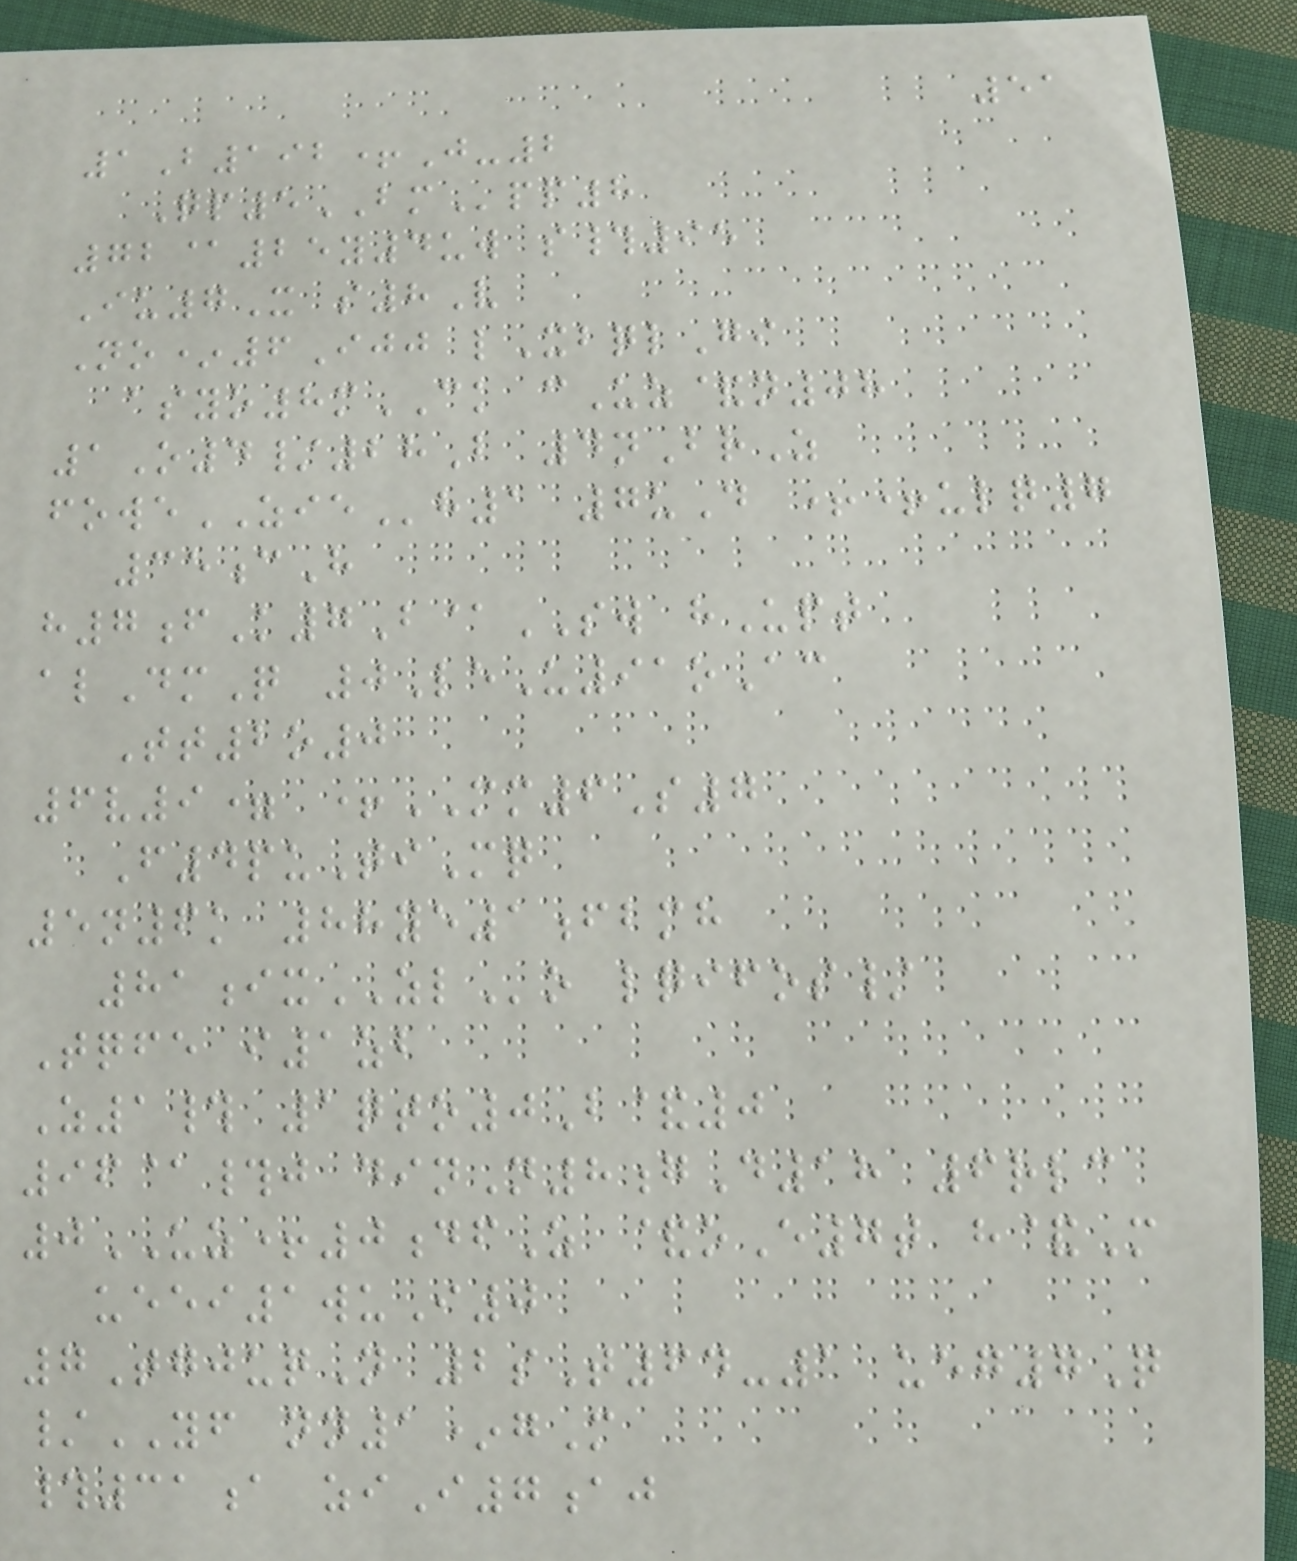51
1B192+J-2
Qp5BMpp8
72@25y4uw s#95
Iu7X s8V
No*6Ijj lXbqlGi
asyo8mCK cUz&n08
1O4/28B 4nBrZ
foweZIEh1 7uD ++ulq7
35cH
h7fK7B@SW hUpt
alDmQ 0LeU91oAc
Tt2o0
6v9= +MM6S7
F4puTiMq
5n6k 88ye1fbmh
81ixZLo lqifos/
Tqfe i1zb
Z1# 1qto0B&0
96@#j dinN8gD18 6rlc
0UZ+0dfZ &oE7t h&M
ueei1wuI0
7TgjuqN 2sT64-1 ueg7Q
/YF nn1*gM
#31a ziI7aj
